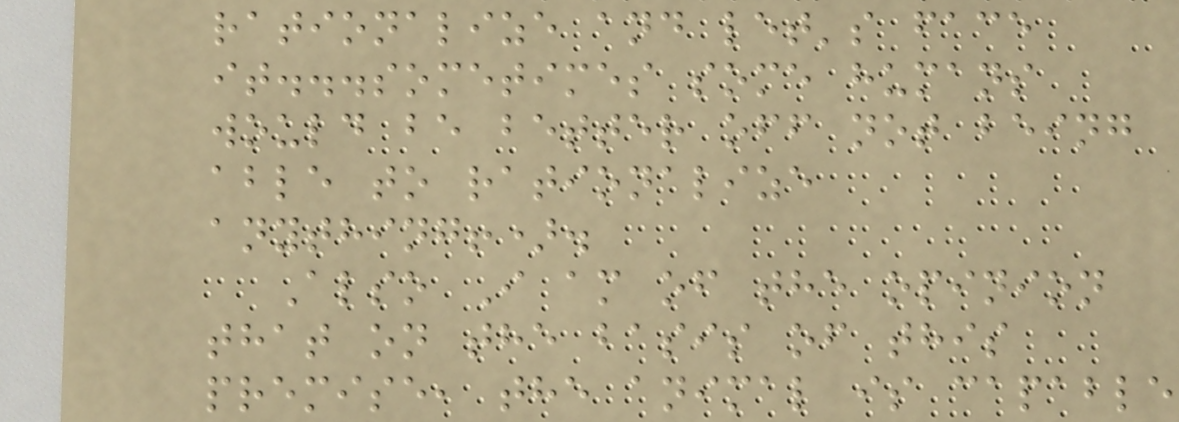rationalize and let's face
it...sometimes some humans
would be better off not being
able to rationalize
anything!).
Also I am of the opinion
that on the basis of this
premise, the animal is capable
